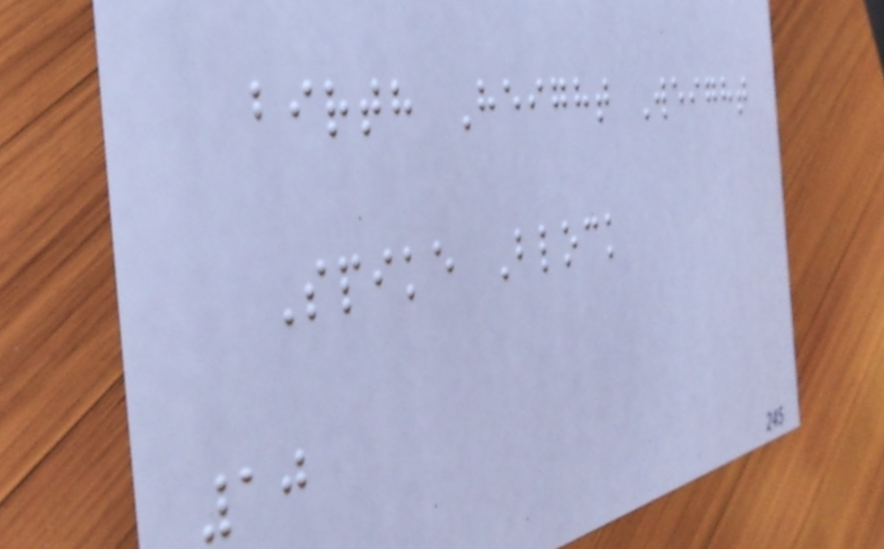birth Height Weight
Spike Block
10
